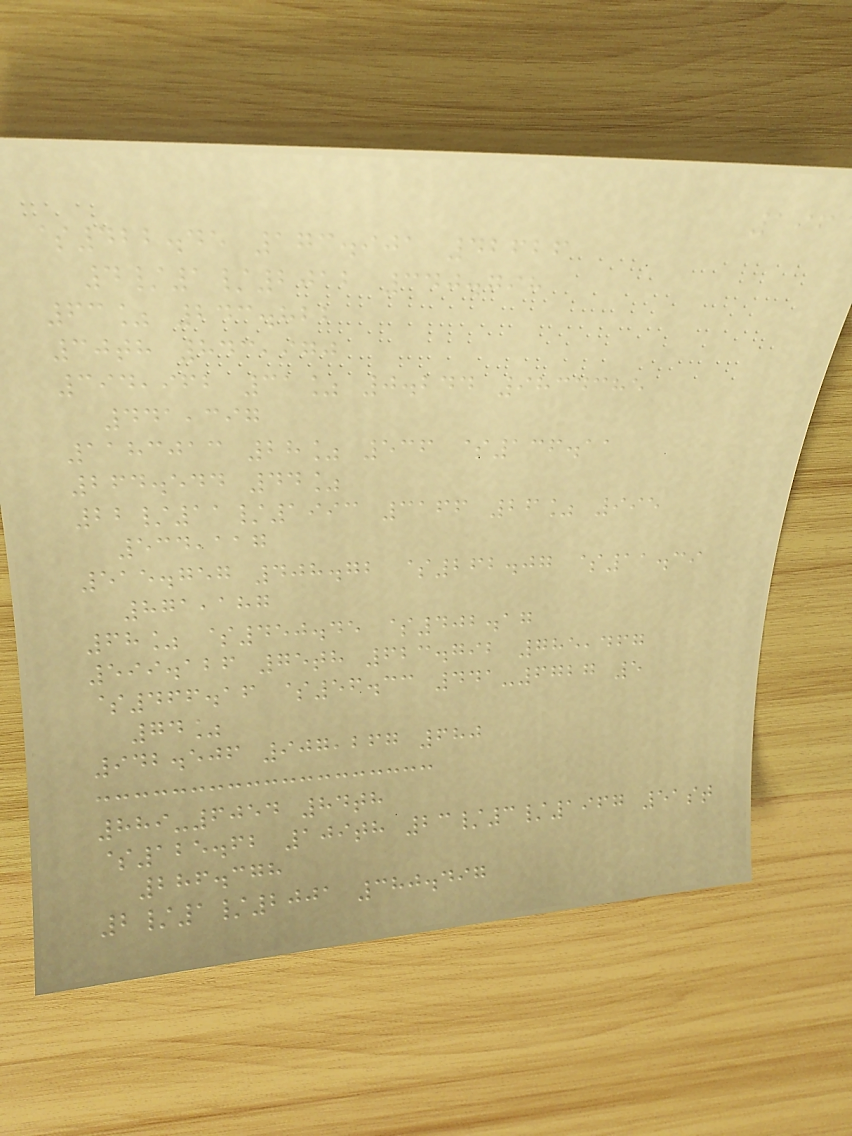196
$422.45 173.901 42626
4/1/2012 340.798
63% 243.822
30th 843,970
394,962 31% 0.244 9834385
441,397
1183013 28% 536 $136.11
264.544 44%
22/11/1993 3166 26% 995
534,117
515.757 408.72 $262.07 $11.39
871,187
68% $450.45 $402.17
599.126 75th 623.792 785,467
$466.16 $56.33 441-6727 5
74%
942.506 907,267 680
889-6054 84th
$125.62 109th 23/3/1967 51st
286.378
2/1/2001 380.497
